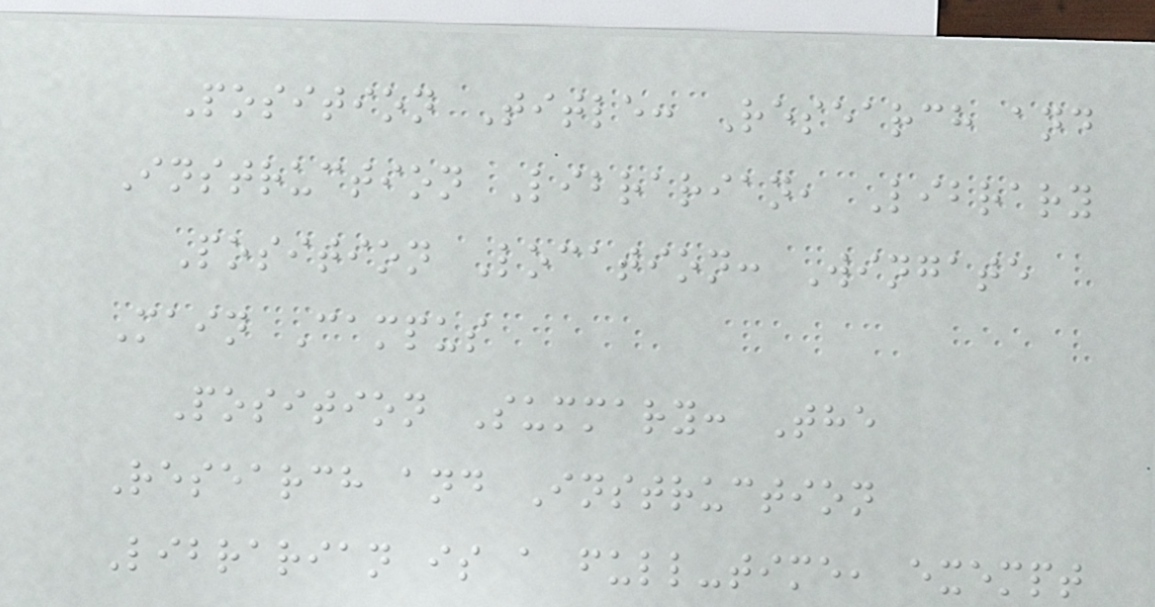Position Title: Research and
Instruction Librarian, Library
Position Location: Wingate
Main Campus
Position Summary: The
Research and Instruction
Librarian is a full-time, exempt
